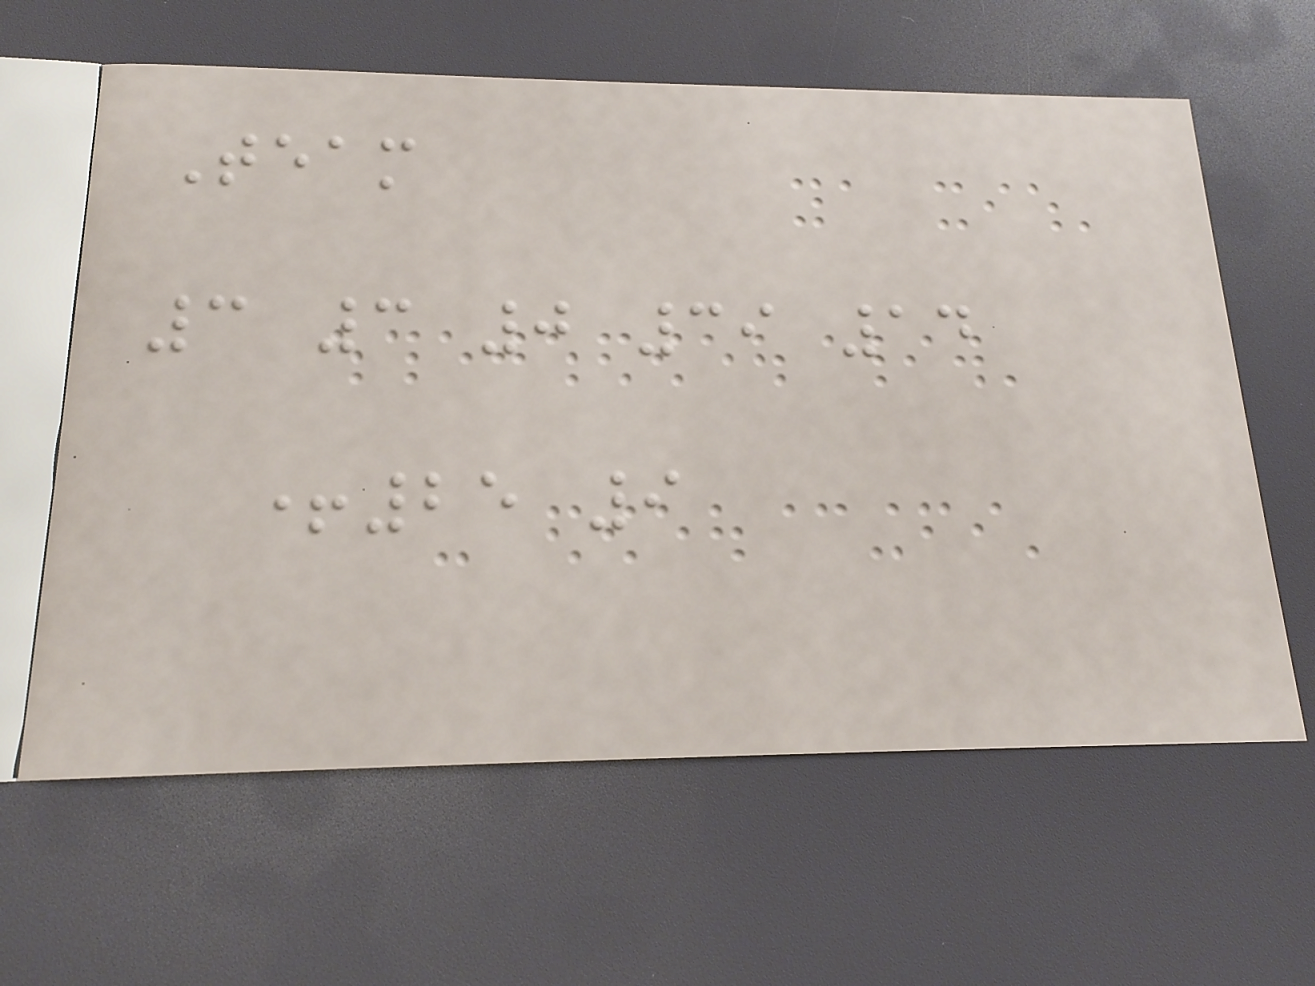Team
3 3 0 39 14
+25 9
